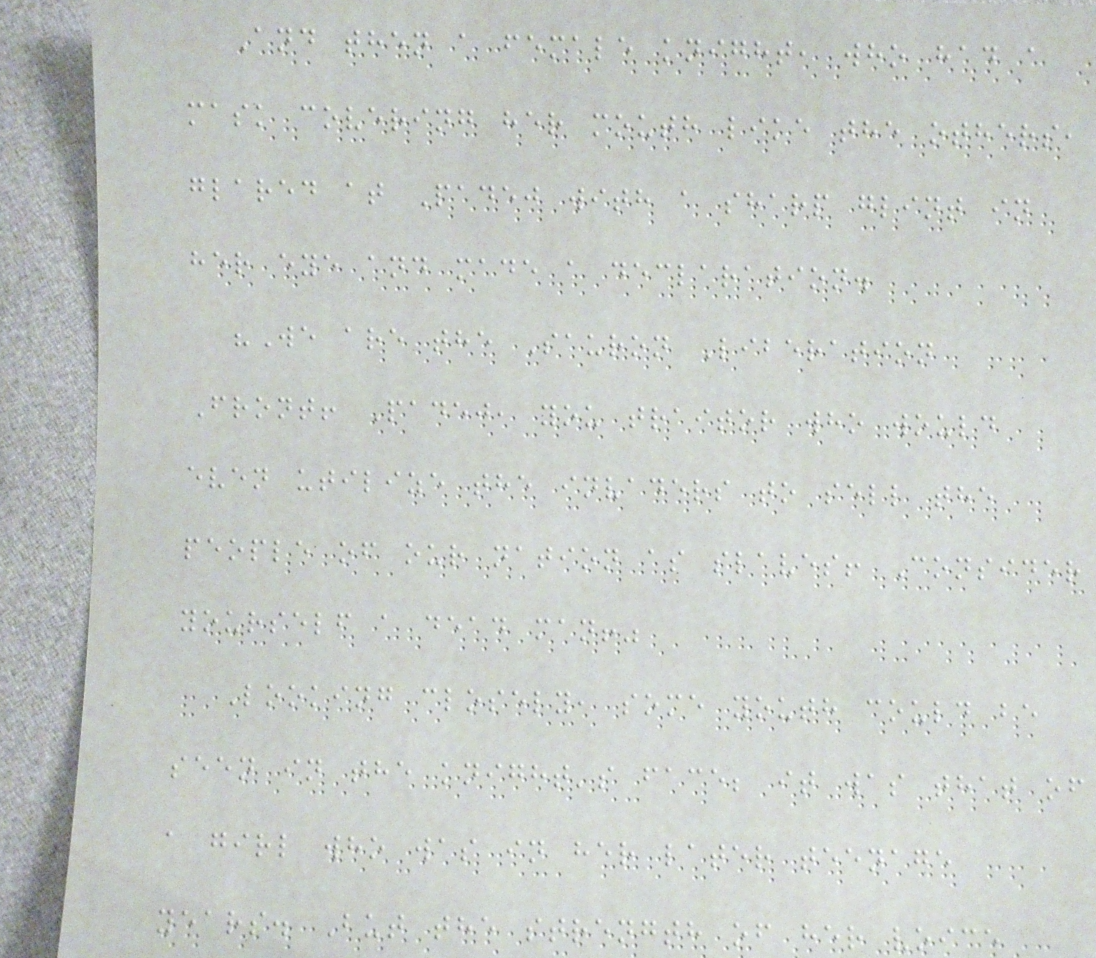And then a female knight, who had a
mask covering her mouth like the others,
glared at Padej with a sharp glint in
her eye and made a declaration.
"We are the Sauron Liberation
Front! Padej, you traitor who would
even utilize the invaders to sell the
people of our nation as slaves! Consider
yourself a dead man!"
Looking closely, some youth could be
seen in the knight's face; it was that of
a girl who was in her later teenage
years. But the strength of her voice
